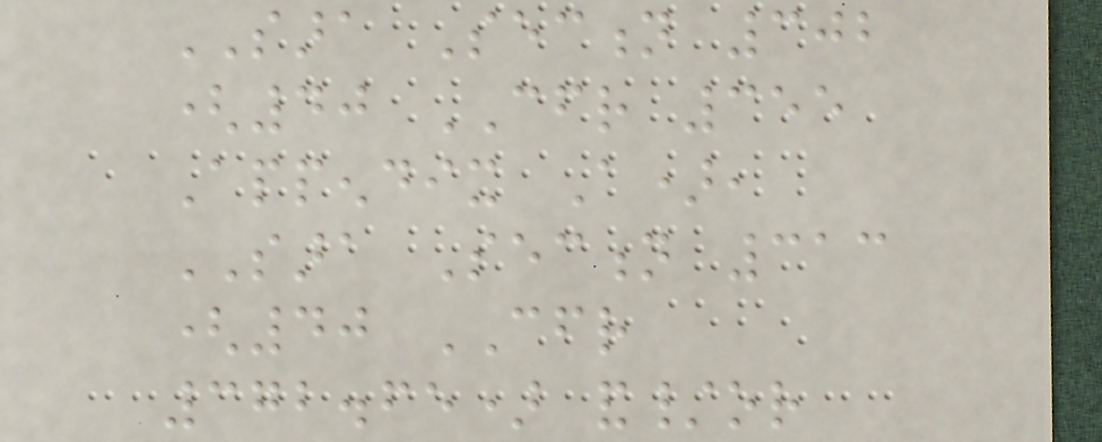SARA Section 302
(40 CFR 355
Appendix A),
SARA Section 313
(40 CFR
372.65) and/or
